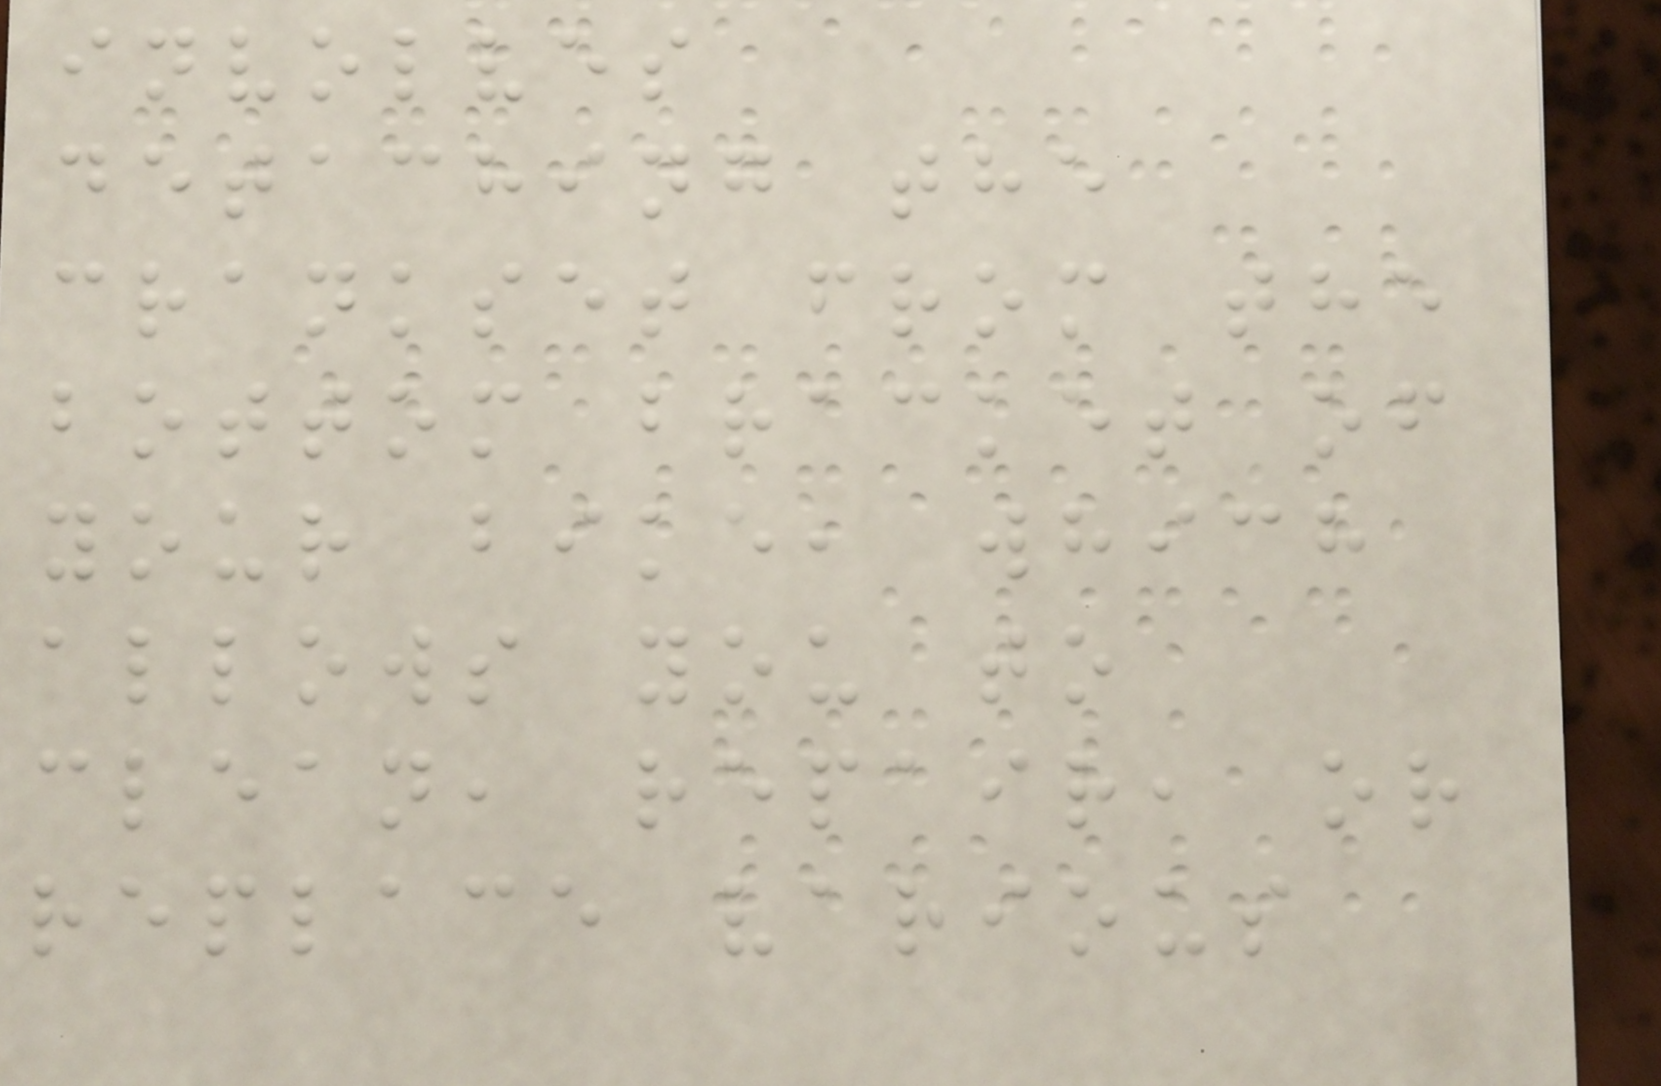involves
detaching the
crankset from the
bottom bracket of
your bike, which
allows you to
clean, repair, or
replace various
